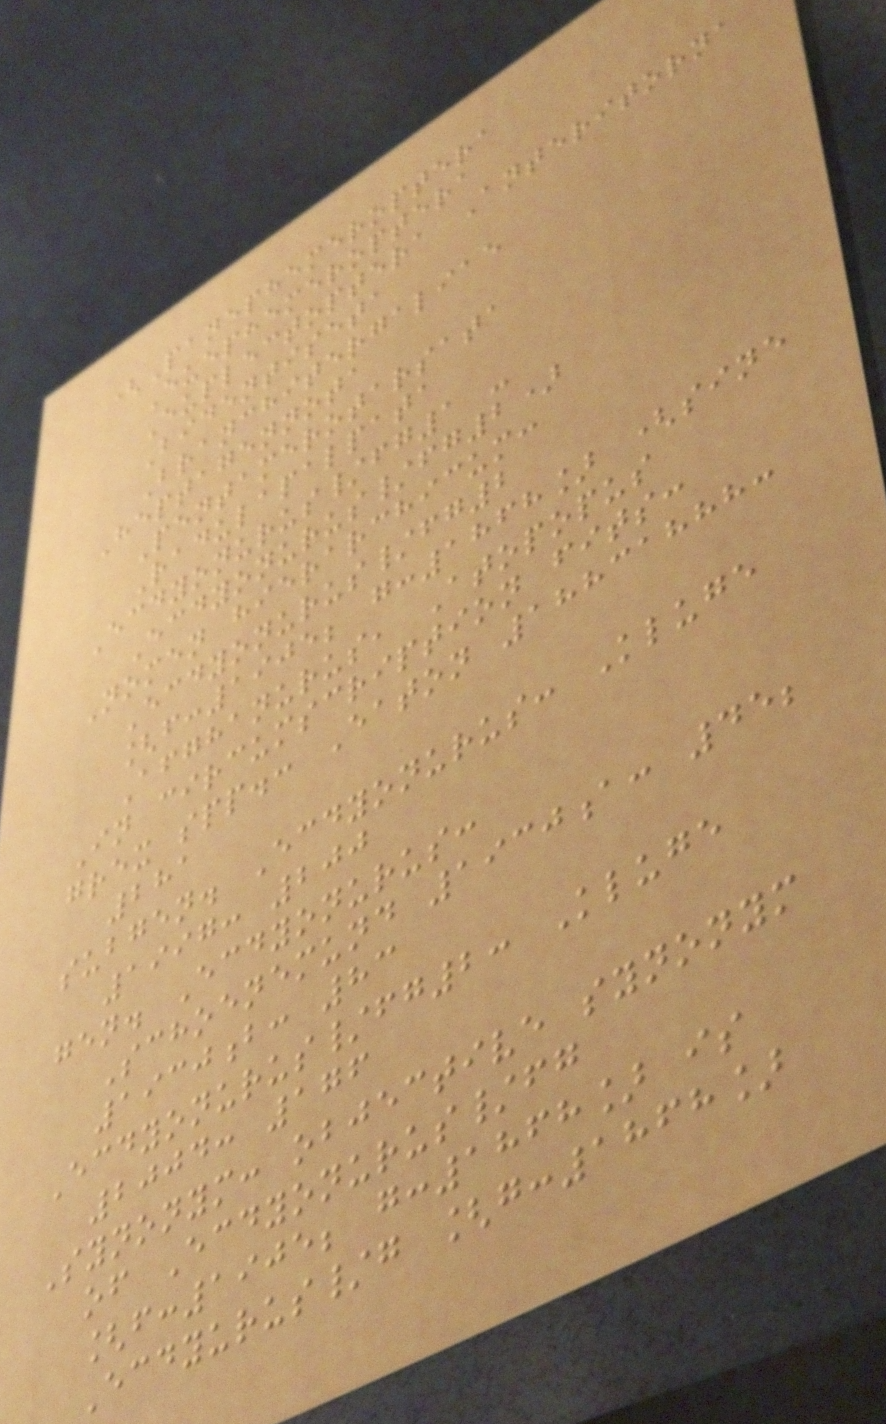(Panephemeroptera
Euephemeroptera
Euplectoptera Anteritorna
Bidentiseta
Branchitergaliae
Heptagennota
Pentamerotarsata
Radulapalpata
Ecdyonurus/fg1 -
Ecdyonurus/fg2)
Nomen hierarchicum:
Ecdyonurus/fg2
[f:1905; g:1868] (sine
Afghanurus, Atopopus
In circumscription fits:
grex spp.: Eaton 18831888:
281
subgen. Ecdyonurus: Kluge
1997: 200
gen. Ecdyonurus:
Schoenemund 1930a: 45;
1930b: 83
Ecdyonurus/fg2: Kluge
2004: 176
Synonym: objective synonym
of Ecdyonurus/fg
[f:1905; g:1868] is
Ecdyurus/g [g:1868]
